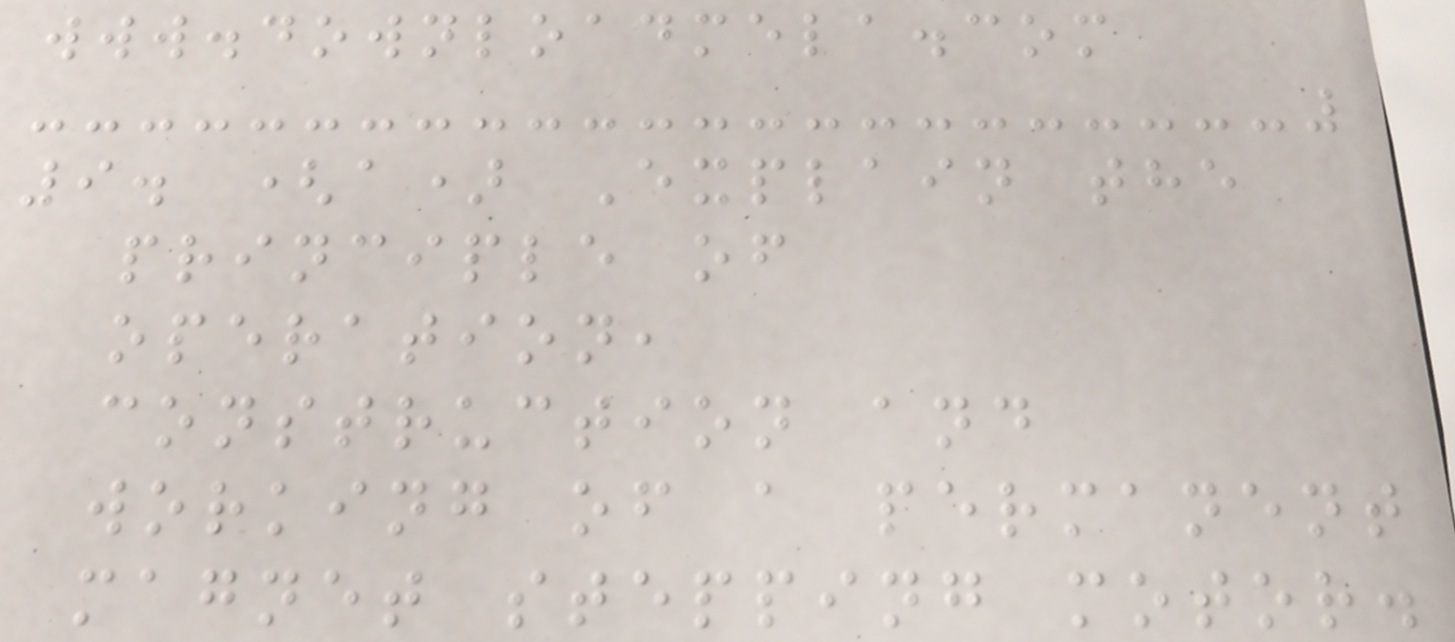www.downloadmela.com
9. (a) Explain the
principle of
operation,
construction and
working of a permanent
magnet stepping motor.
